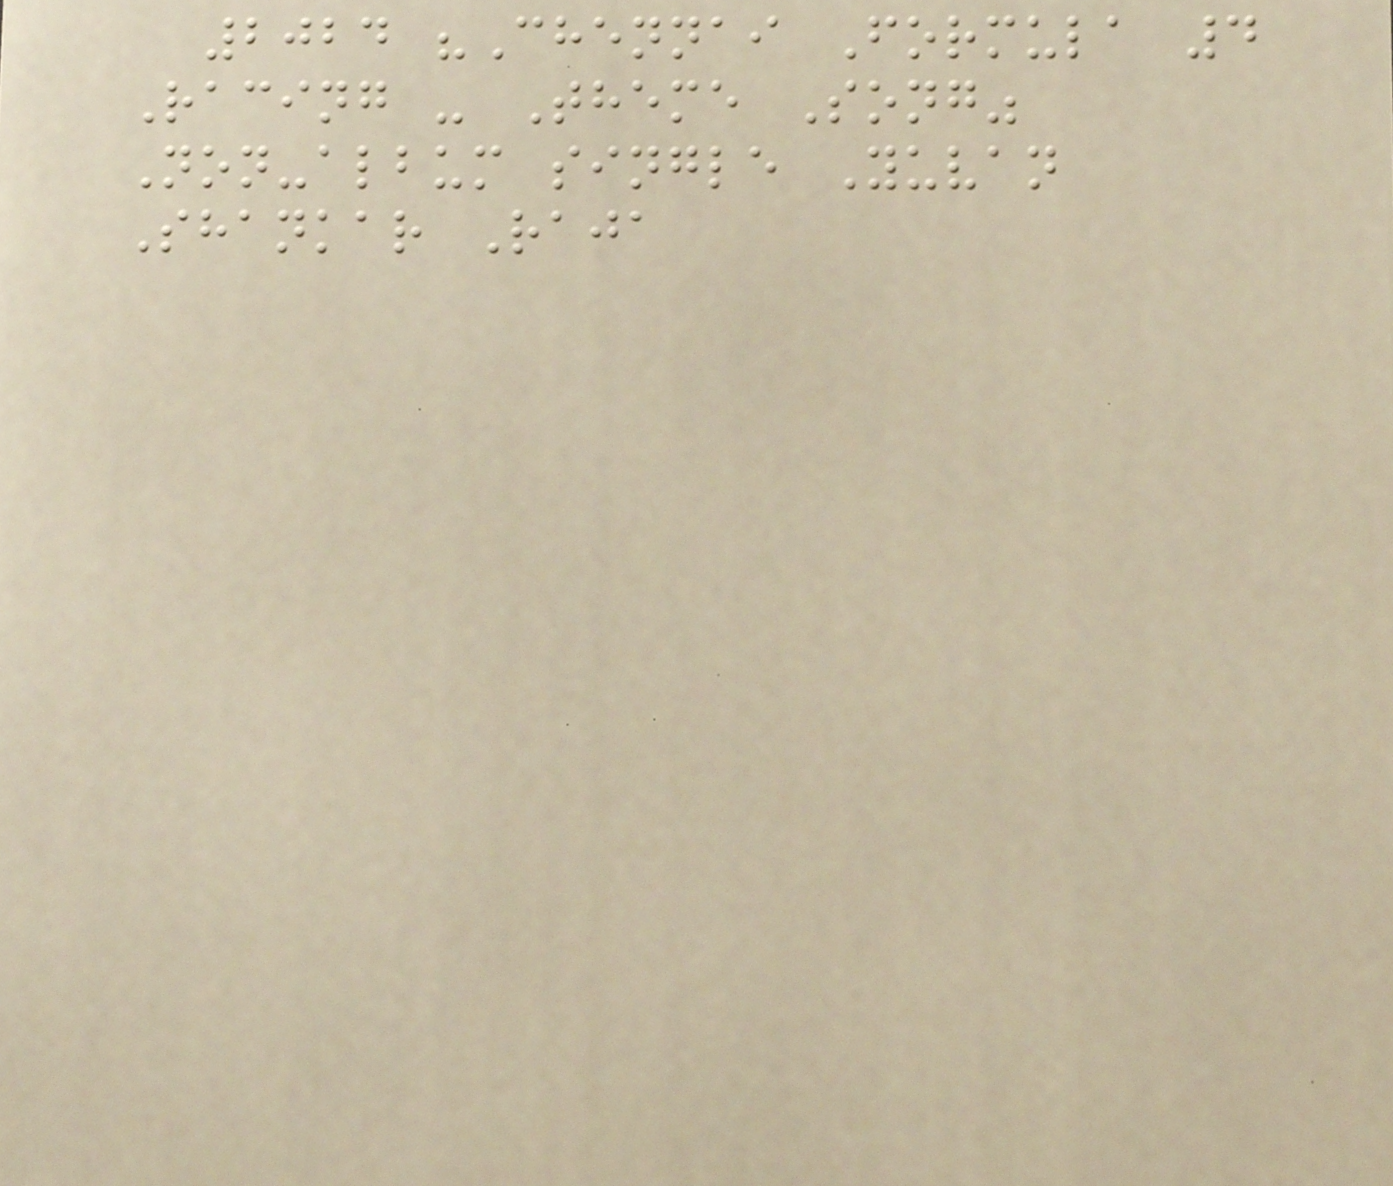2024 "Chennai Formula 4
Racing - Theme Song"
Non-album single Yuvan
Shankar Raja
